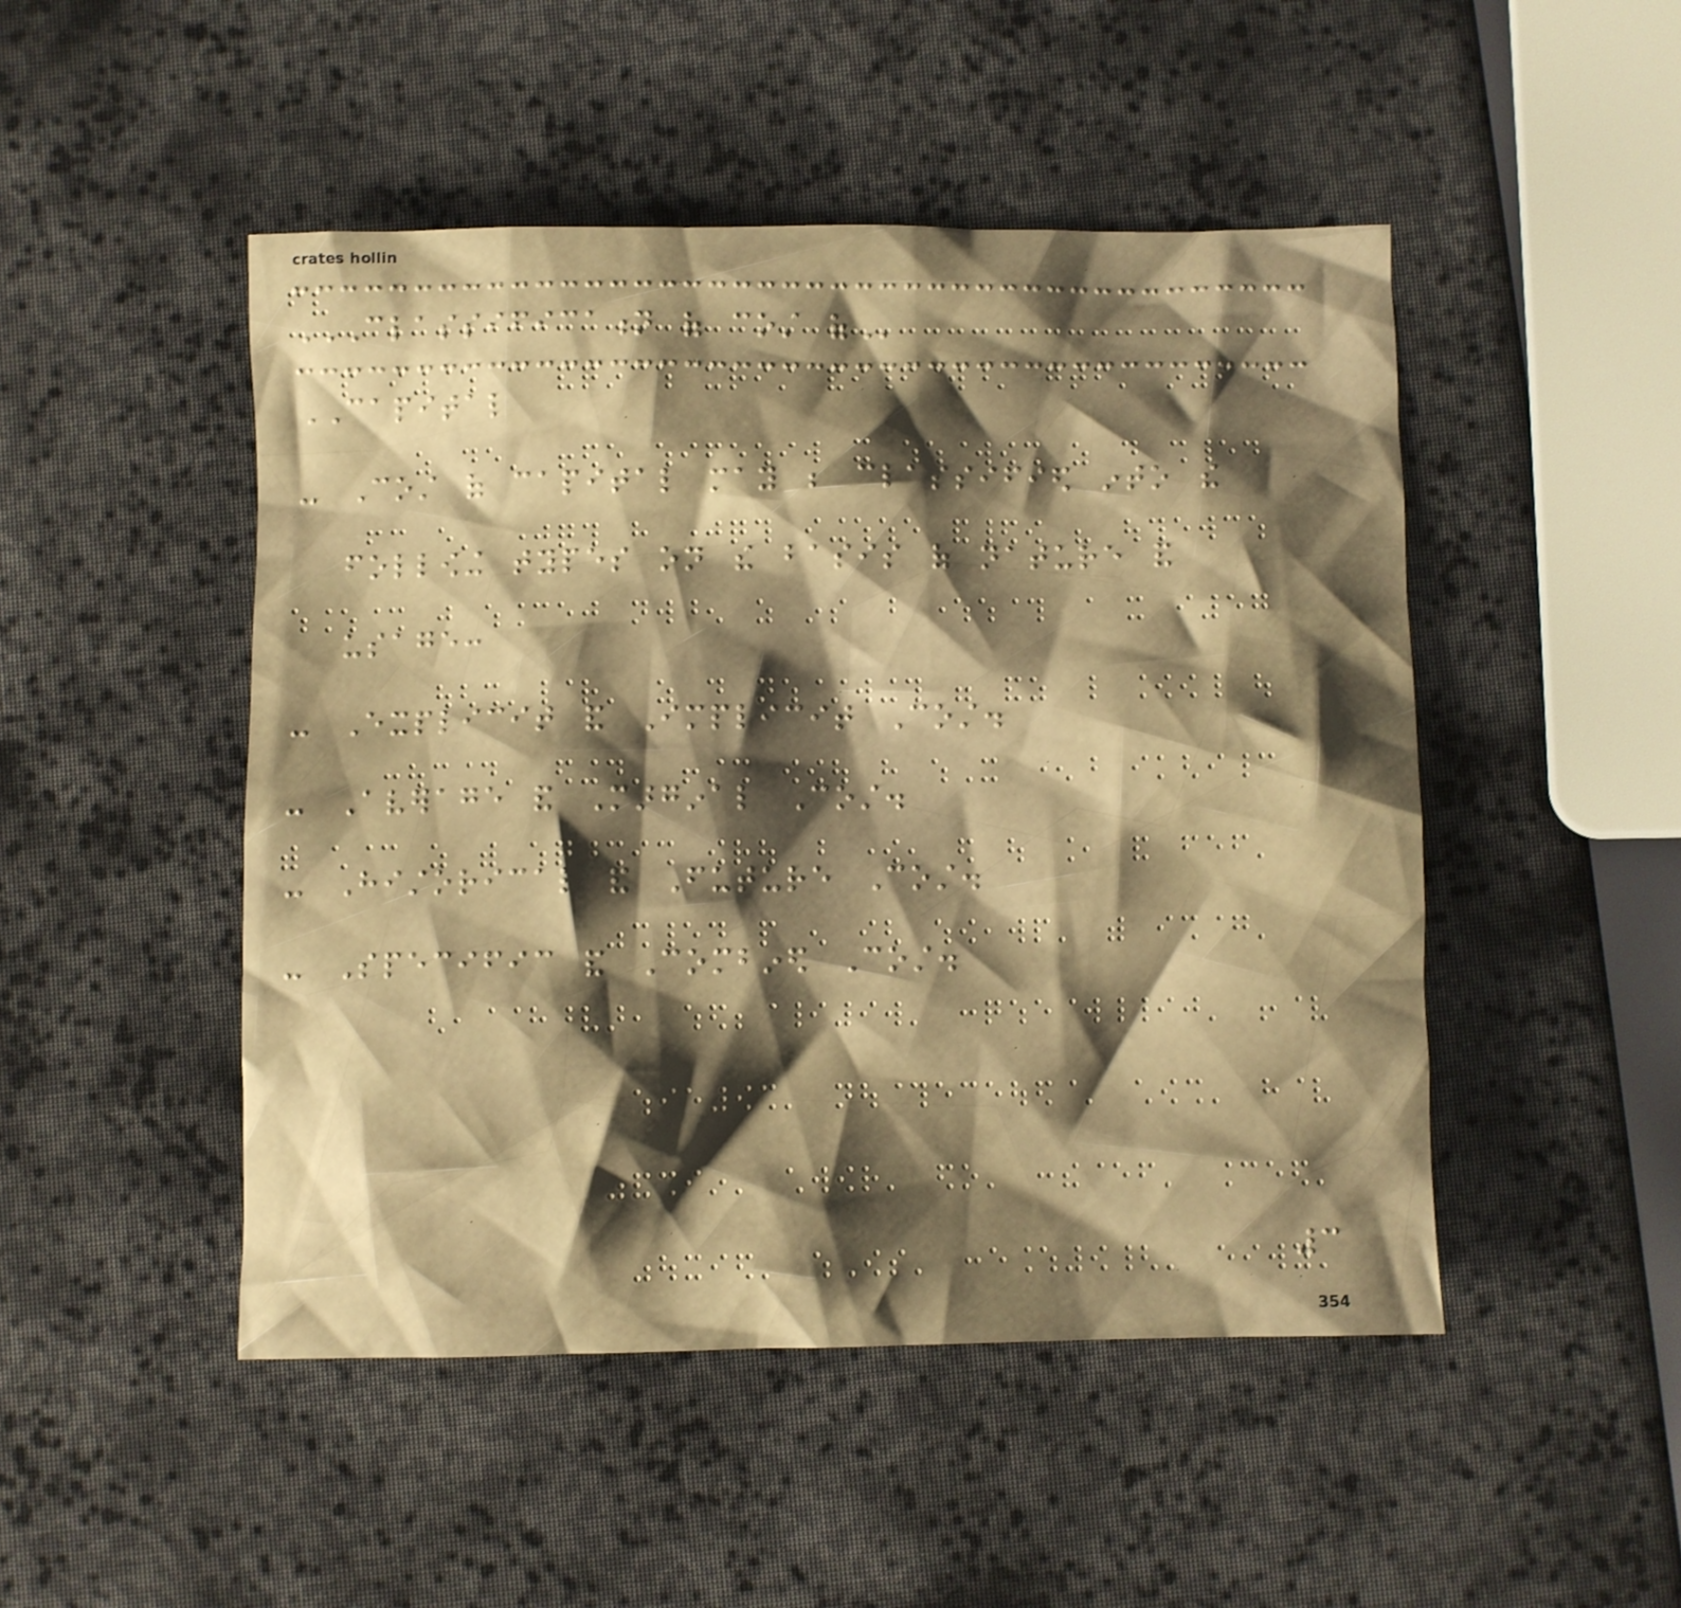CLASSIFICATION OF COST OF
CAPITAL
- Cost of capital may be classified into the
following types on the basis of nature and
usage:
- Explicit and Implicit Cost.
- Average and Marginal Cost.
- Historical and Future Cost.
- Specific and Combined Cost.
3
